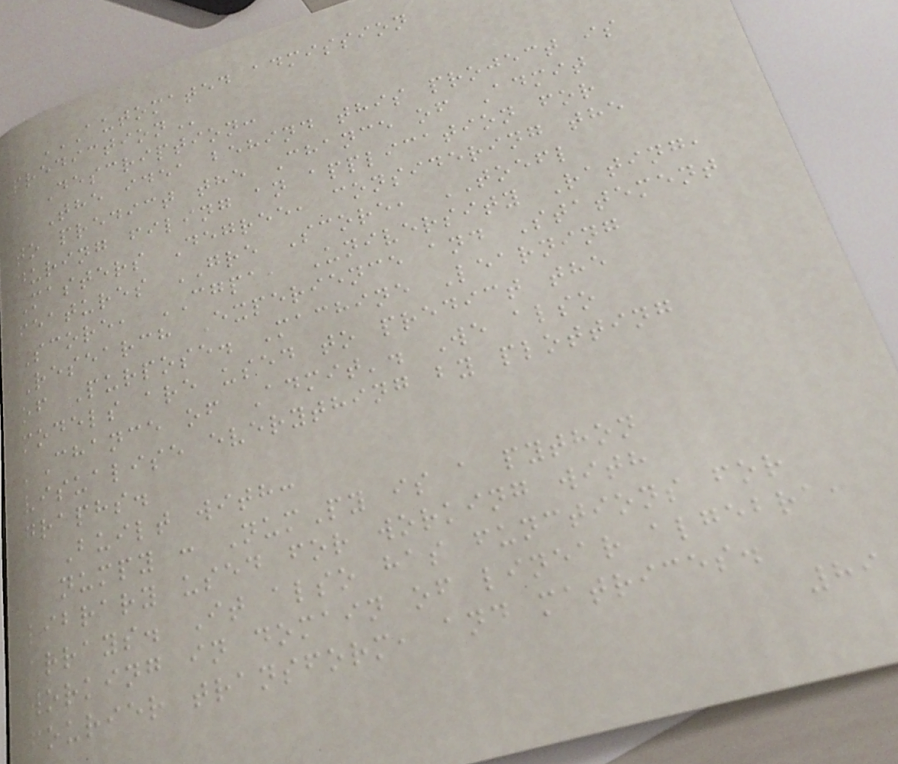AUTOMATED ADMISSION
PREDICTION
Description:
The idea behind this project is
to predict the Chance of Admit
during filing an application for
Masters Degree, considering the
features GRE Score, TOEFL
Score, CGPA, University Rating,
Research Experience and Statement
of Purpose. Machine Learning
models are used to predict the
'Chance of Admit'. We also
visualise everything by plotting
graphs.
Built with:
numpy : NumPy is a python
library used for working with
arrays. It also has functions for
working in domain of linear algebra,
fourier transform, and matrices.
89
